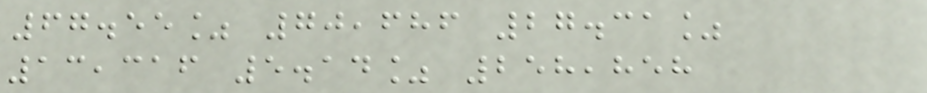67.55% 70,686 27.31%
13,316 5.14% 258,858
